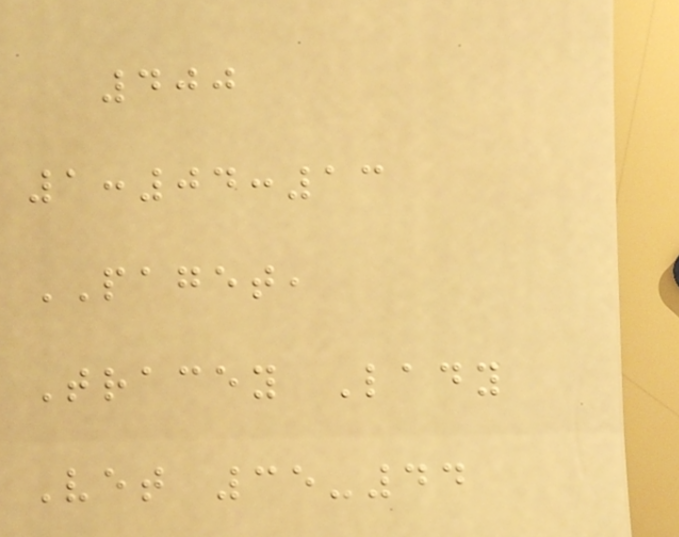400
1:04:13
PAGET,
Tracey Lady
Vet 35-44
